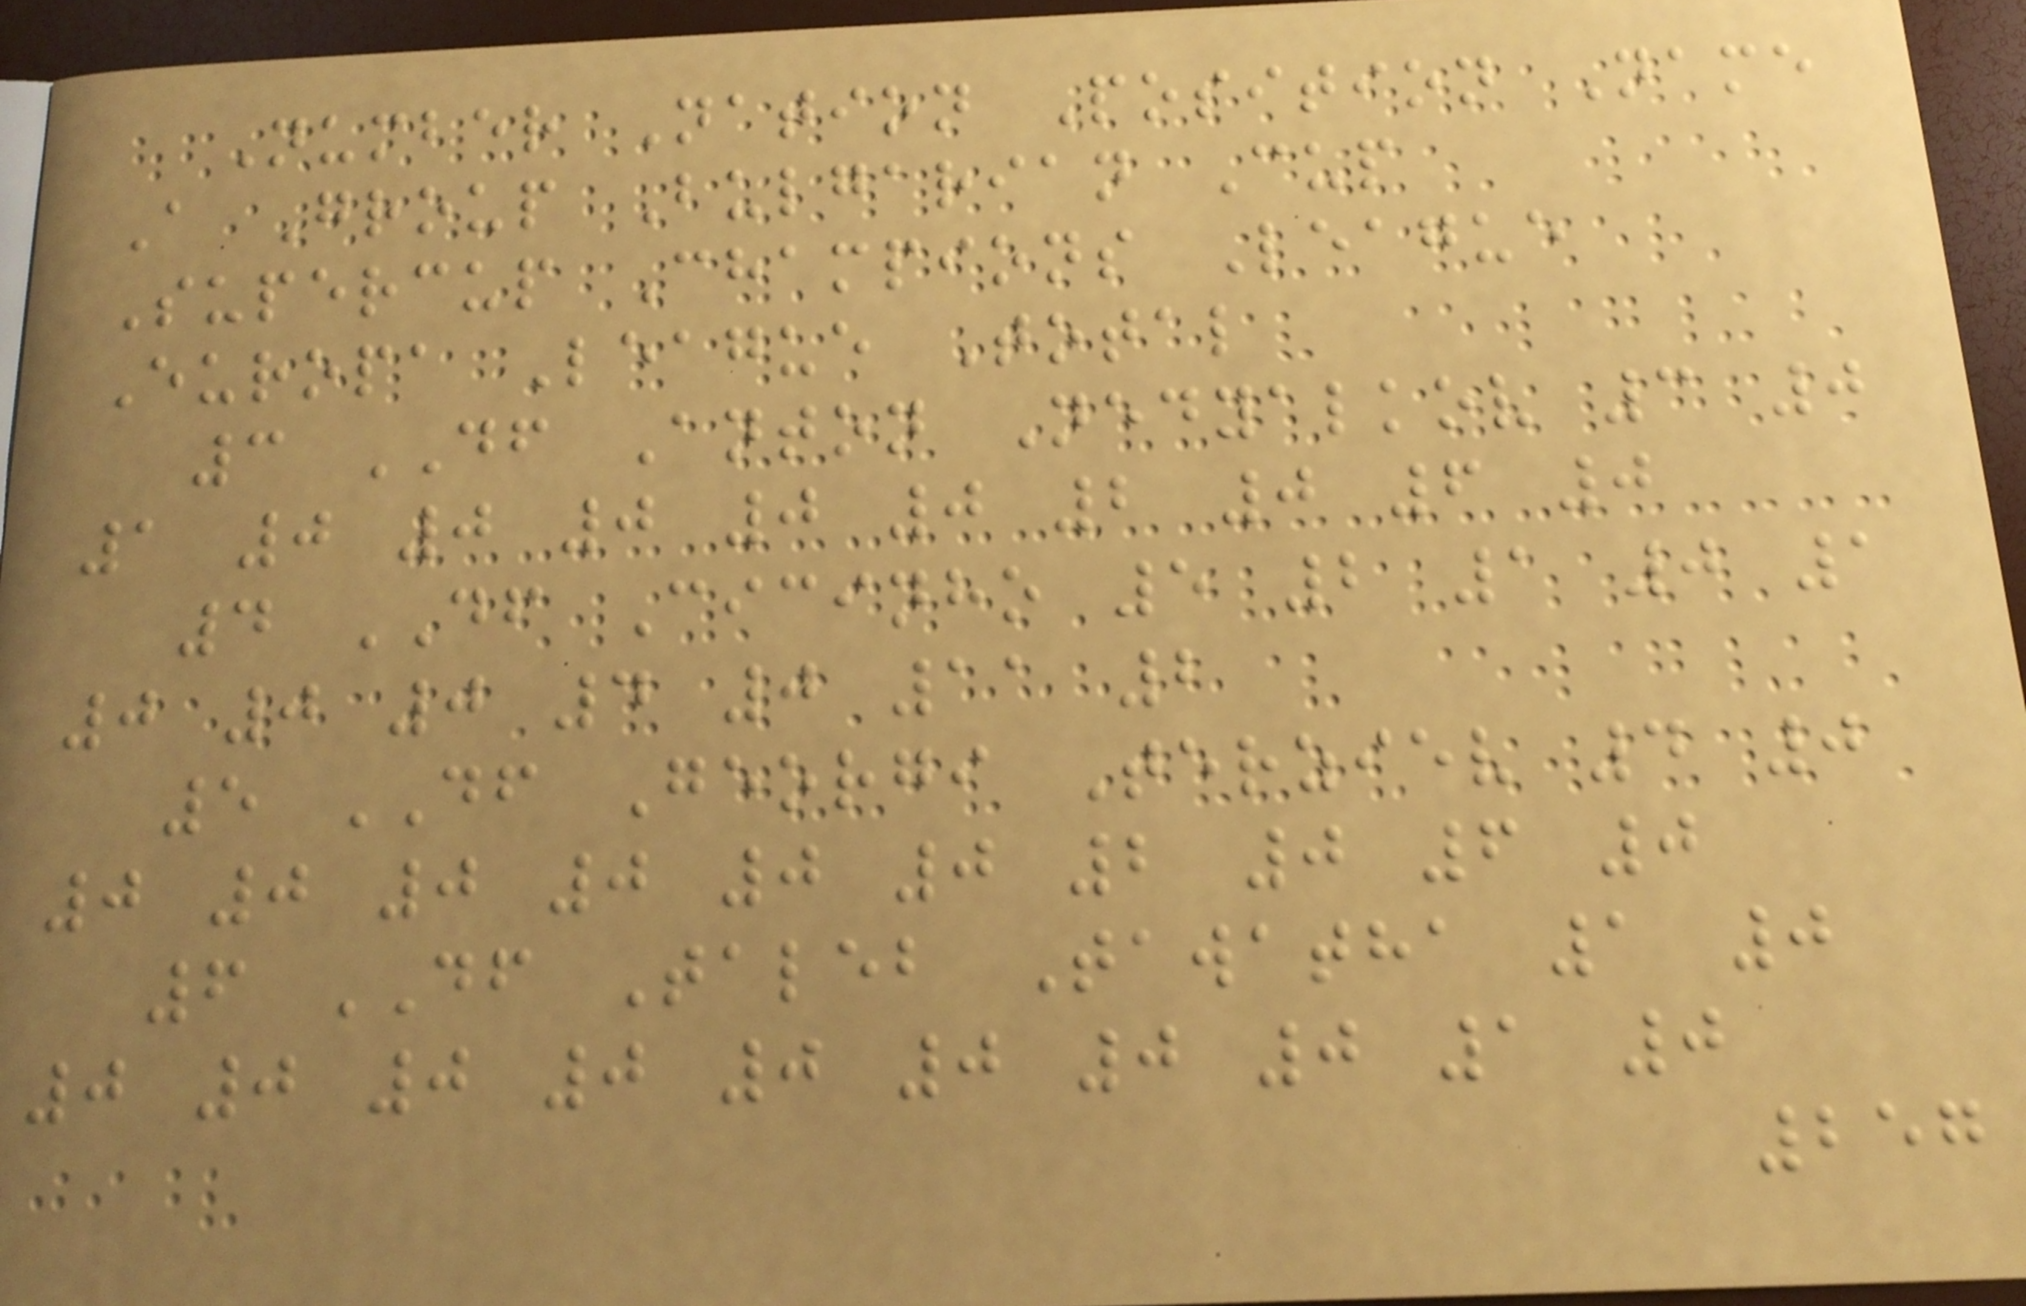Number Nation Position Name
A Group Bulgarian Cup
Supercup Champions League
Europa League Total
3 DF Anton Nedyalkov 3 0
1 0 0 0 0 0 2 0 6 0
4 DF Cicinho 5 2 1 0 1
0 0 0 4 0 11 2
5 DF Georgi Terziev 4 0
0 0 0 0 0 0 2 0 6 0
6 DF Taleb Tawatha 1 0
0 0 0 0 0 0 0 0 1 0
257
